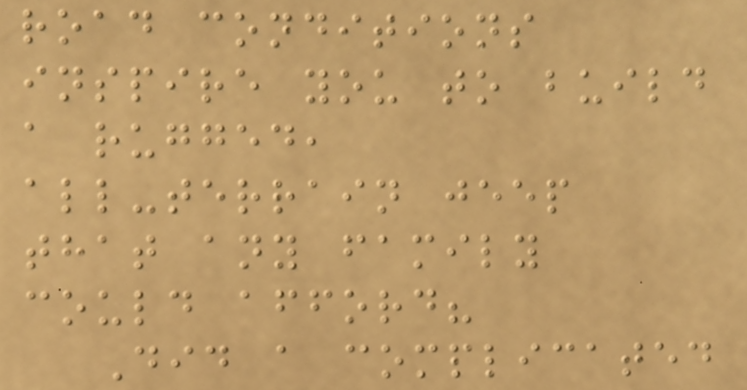road conditions
inspire you to build
a rugged,
all-terrain jeep
that any family
could afford?
Did a complicated
